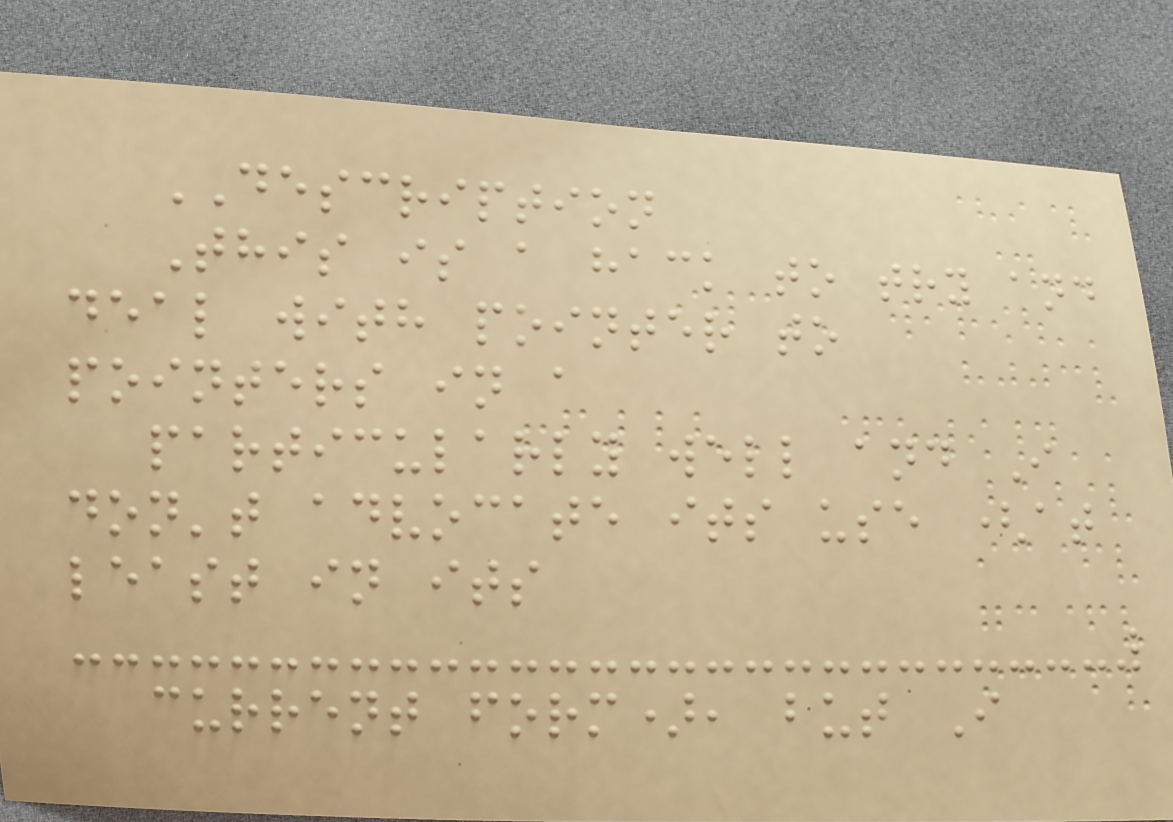DESCRIPTION
This is a hack to try and
deal with pointer to
pointers in a
particularly well and I
don't advocate its use (at
least in its
current form), but I
